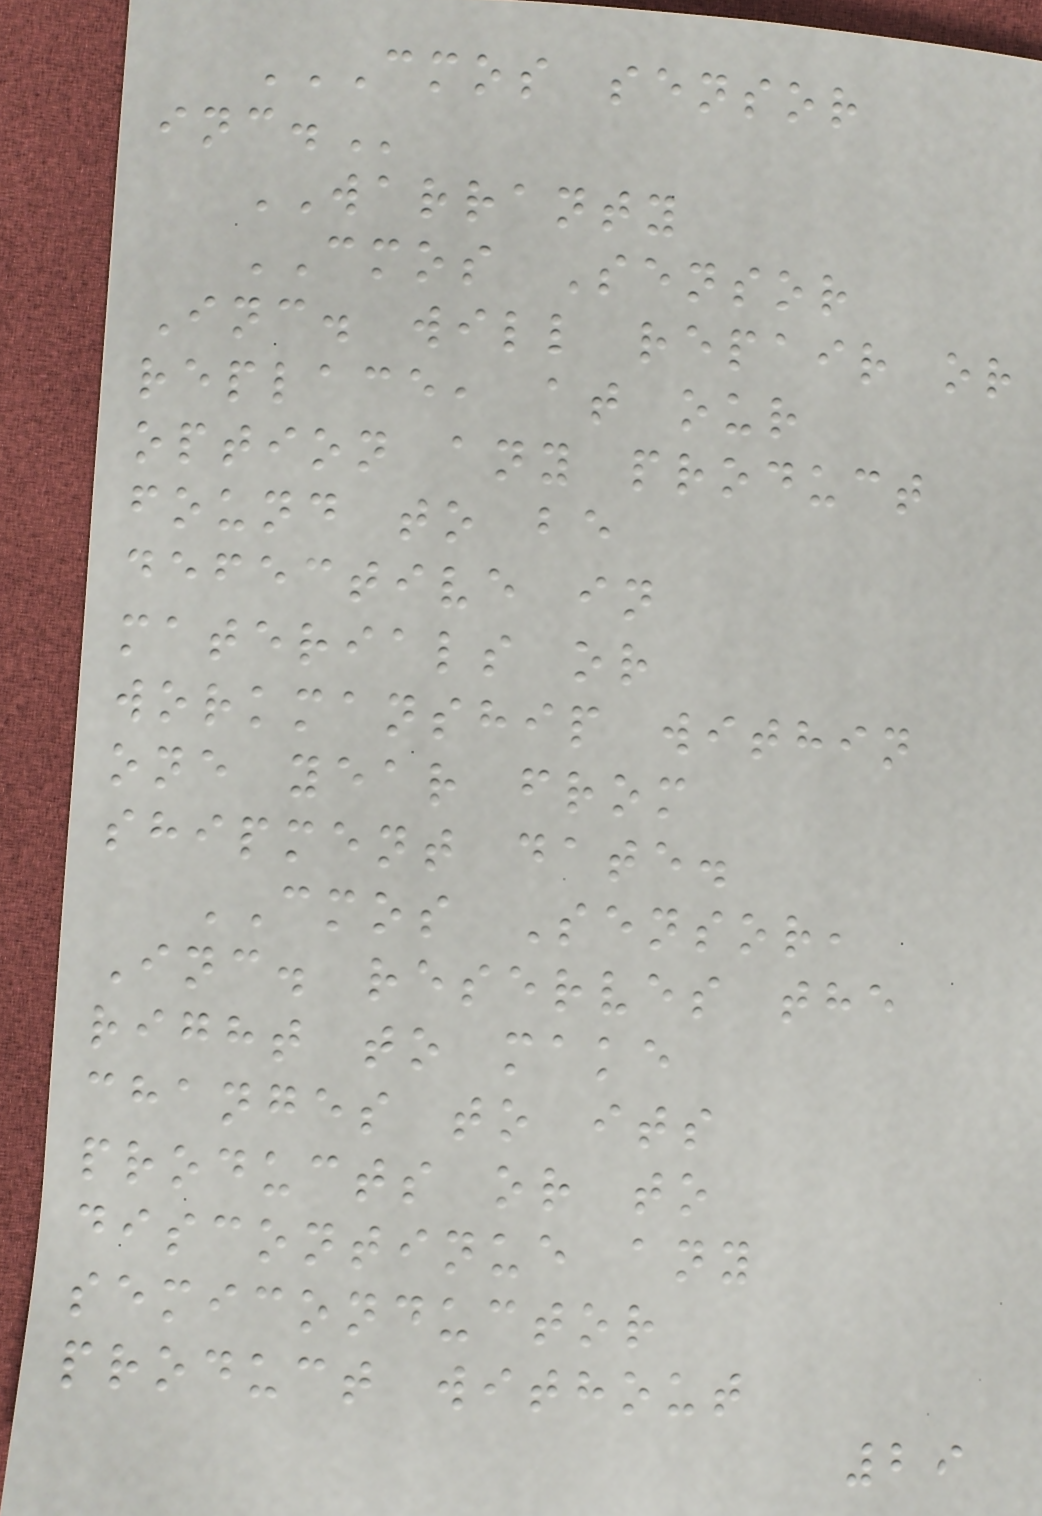CMOS SENSOR
INC.
WARRANTY
CMOS Sensor
Inc. will repair or
replace, at our
option any product
found to be
defective in
materials or
workmanship within
one year from
shipment date.
CMOS Sensor,
Inc. reserves the
right to make
changes to its
products or to
discontinue any
semiconductor
product without
29
